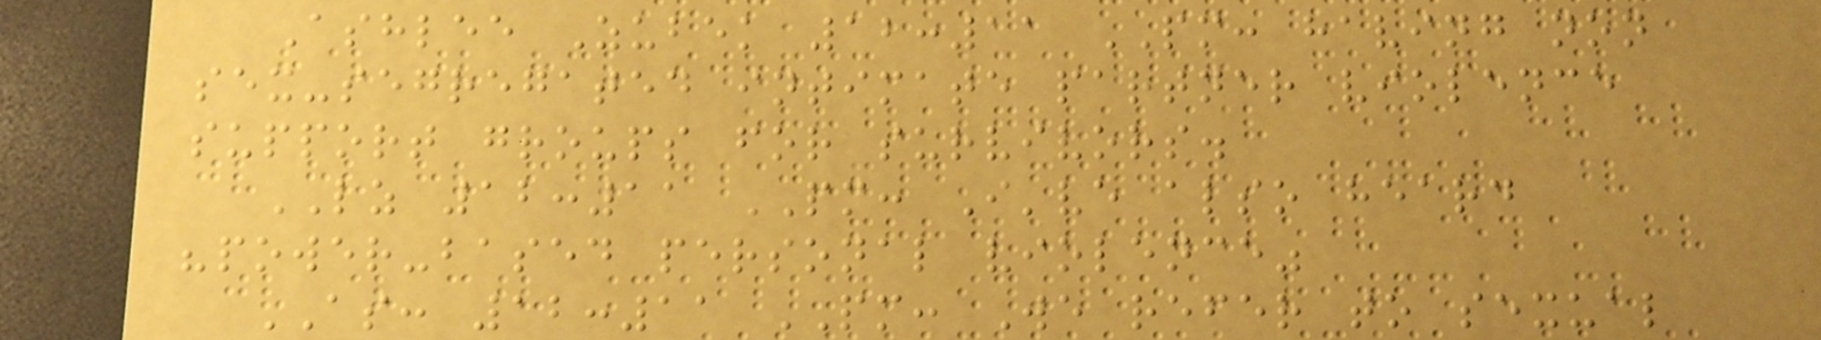Ashlee Zubek 12:11 PM: having non
sex-segregated intimate partner violence
support groups for survivors.
LZ 12:11 PM: I've also heard
"power-based personal violence"
AS: 12:11 PM: We refer to sexual
